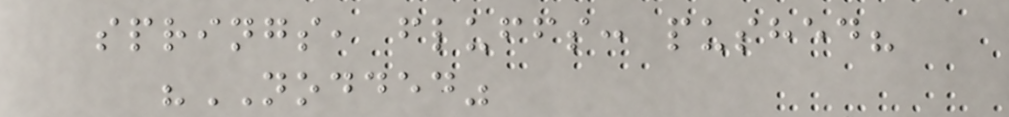springs, fluffs: pushed?
"NODDED"
